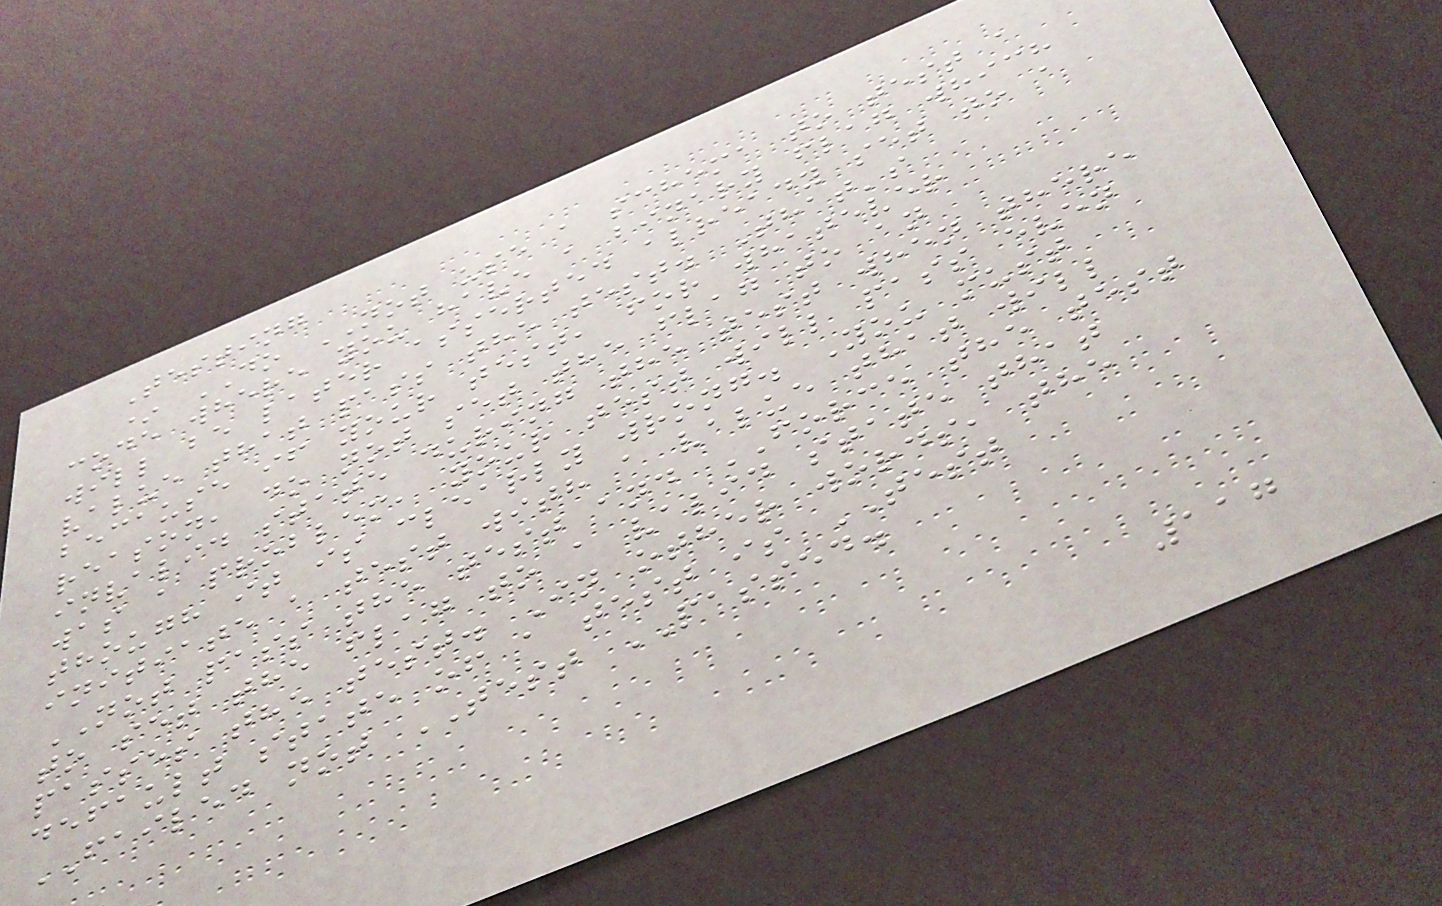Testing
* DO NOT use a schema to test a
code where you have a binary flag which
will be later asserted already set to a
value that pass the test. That's
because if your test, for whatever
reason, do not set the flag to an
invalid state during the test when there
was a problem, your test will pass even
though it is clearly wrong. You must
initiate a test with a value that will
NOT pass the test and FORCE the test
to set the flag to a valid state that
passes the test. In other words, the
default state of a test is TEST
FAILED not TEST PASSED.
117
